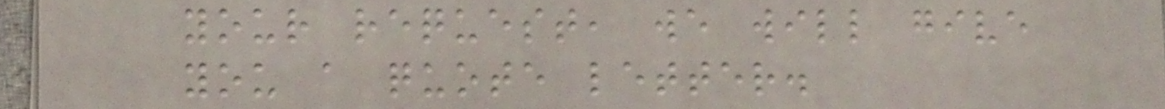your request, we will give
you a quote letter.
